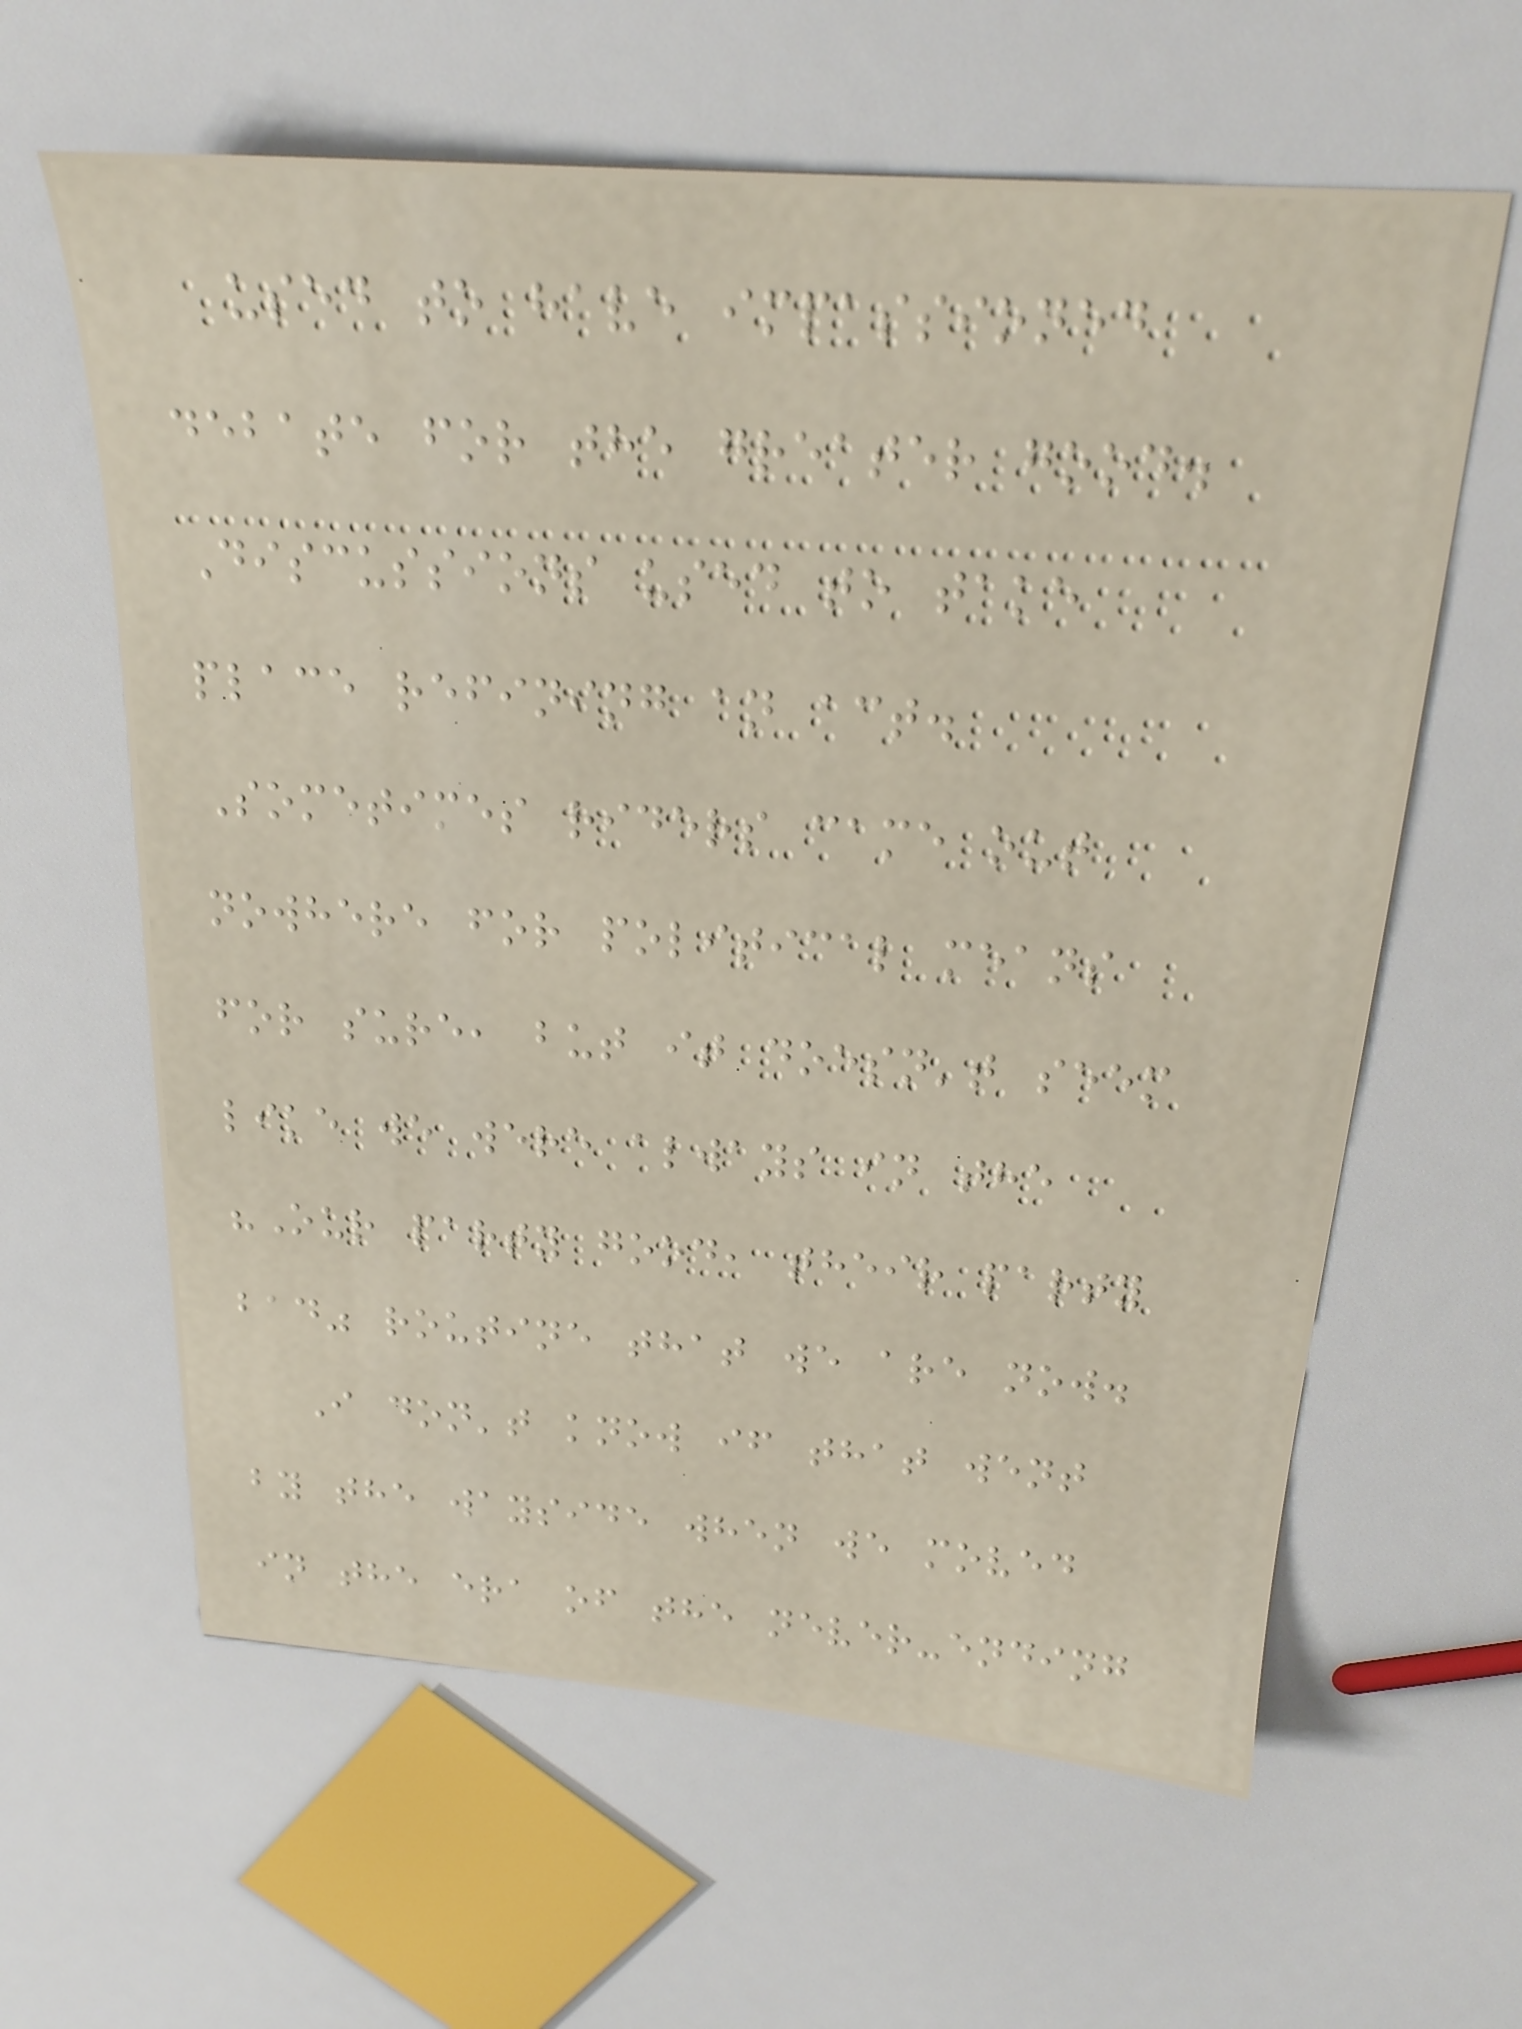used to have impassioned
debate for the greater good.
Discussions used to take
place refining an act.
Sometimes riders came out
nowhere for political means
for sure, but it doesn't seem
like we were always in the
"Our party good, their party
bad" routine that we are now.
I don't know if that went
by the wayside when we moved
in the era of the never-ending
